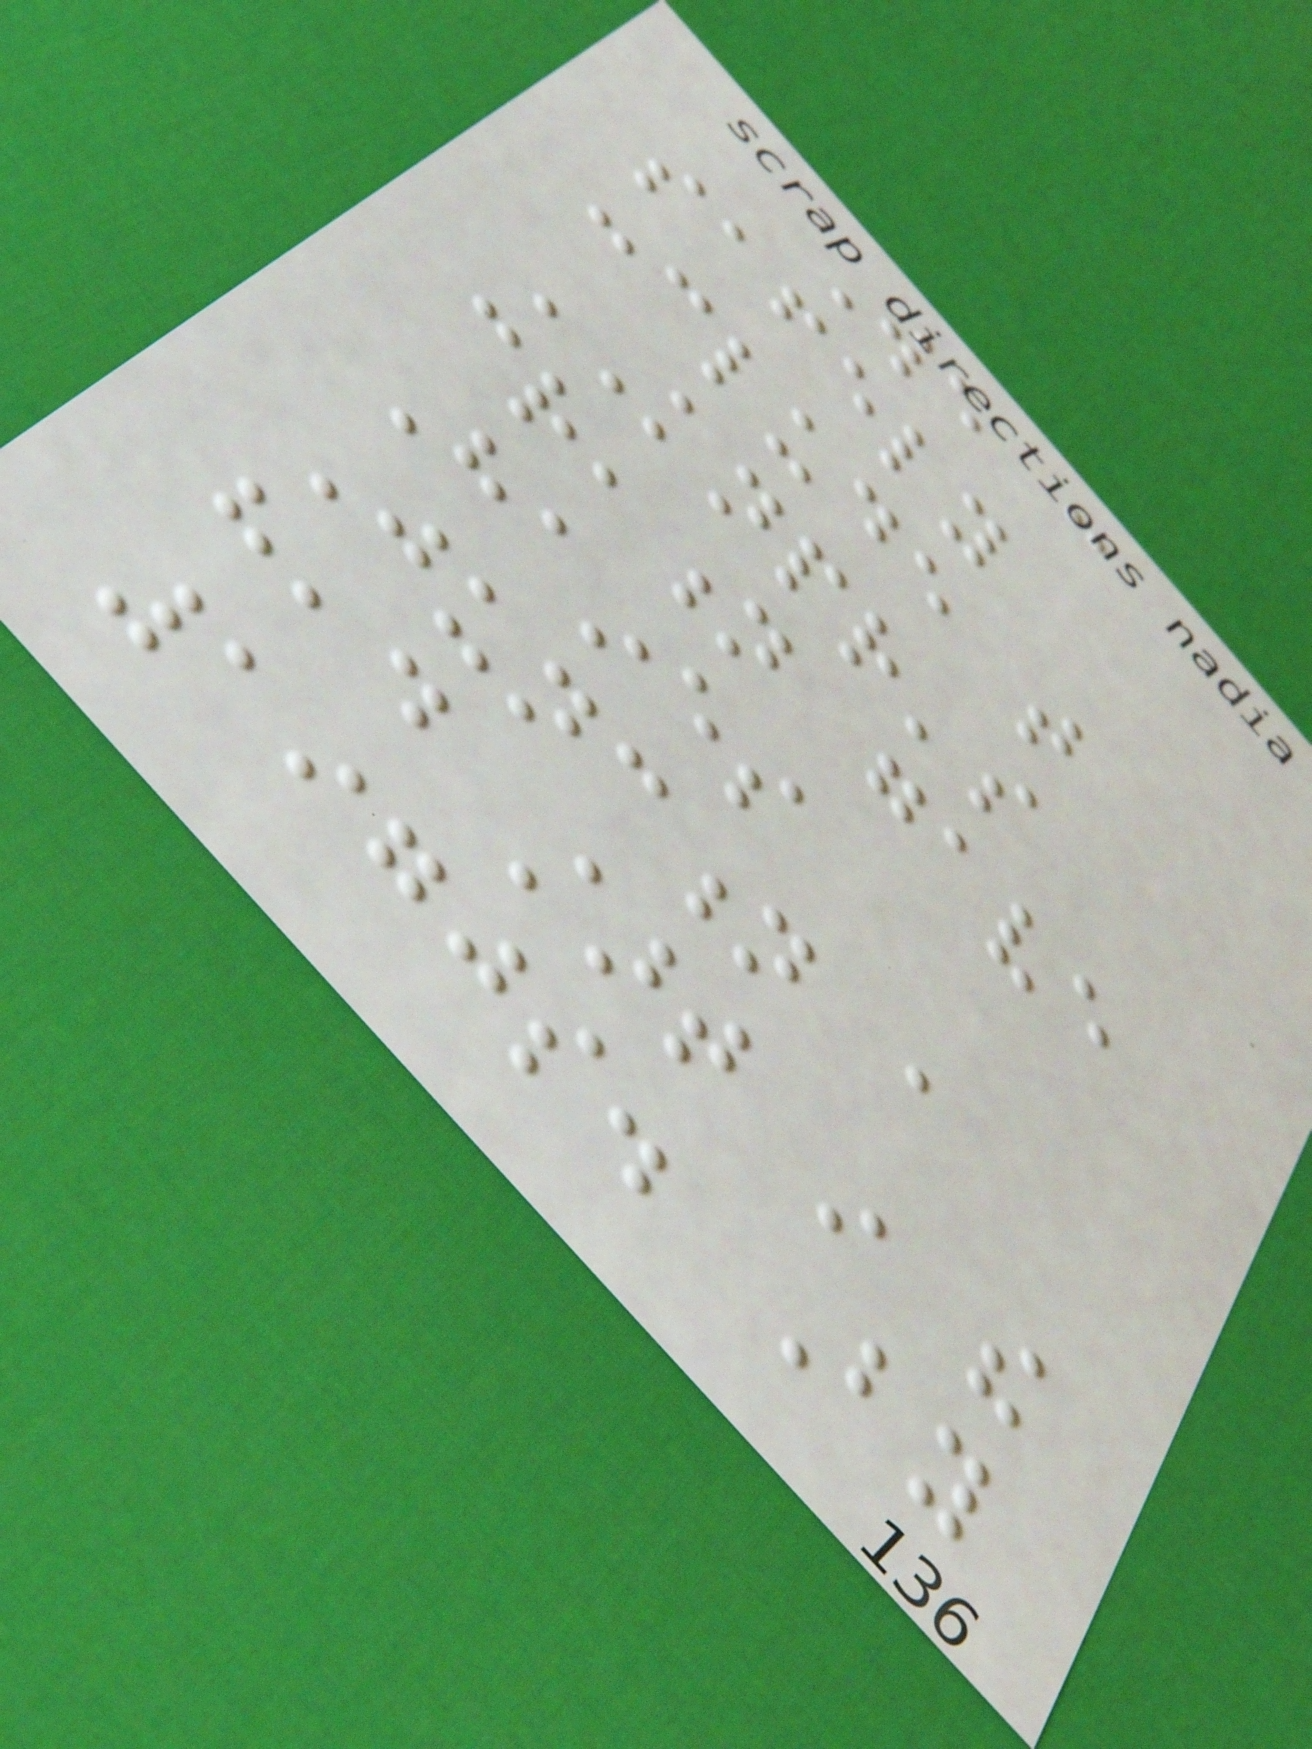We can
safely
conclude that
KNPR's
creation gave
Haines
Junction a
head start in the
1970s. By
